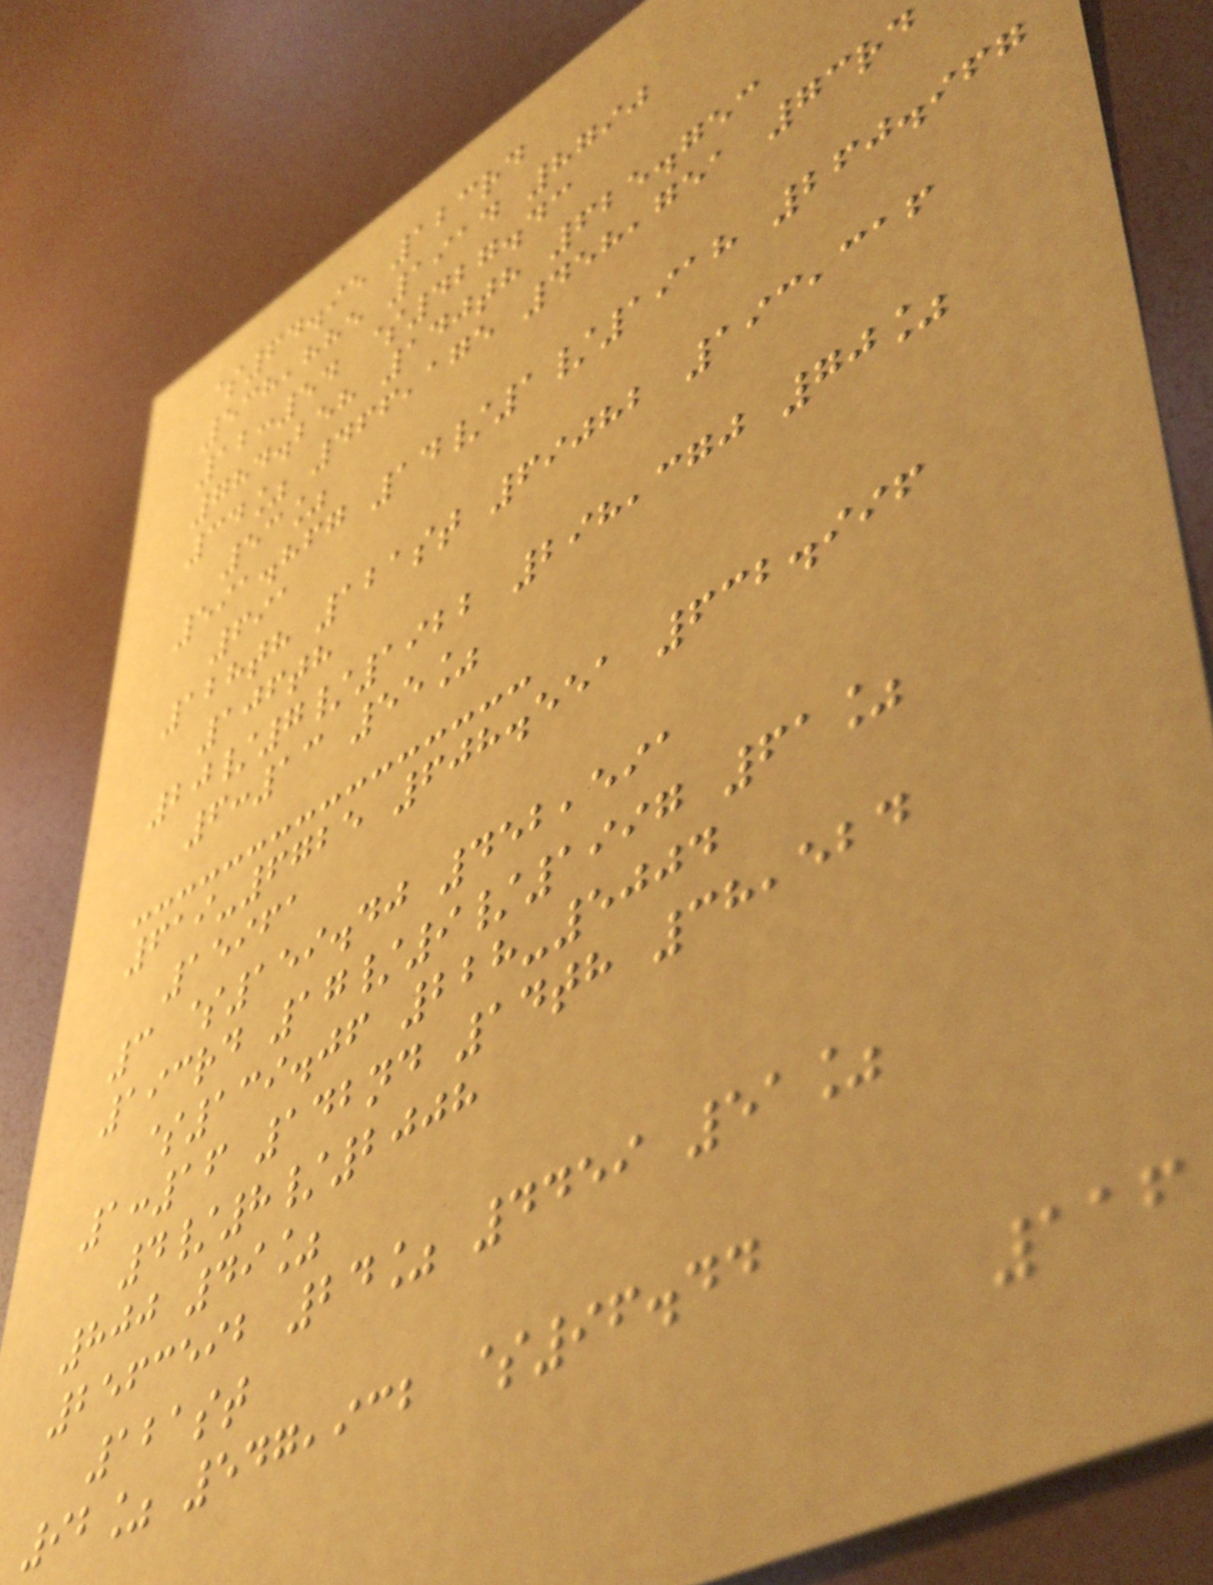$64.95 123rd
538,885 1914 8790
12:54 $427.43
784.258 140th 625.753
34% 466,175 458,751 73rd
53%
591.867 14/1/1918 260.967
691
128th 121st 69082 193,316
106th
20/7/1922 298,370 70%
6:13 55%
619-6725 608.551 632.996
15961
3 $159.40 452,591
193rd 17/9/1997 61%
$139.06 228-5004
1:16 142nd 14th 38,524
4/8/2008
800 49%
2563592 24% 4459 51%
121st
92% 547,932 $96.44
116
